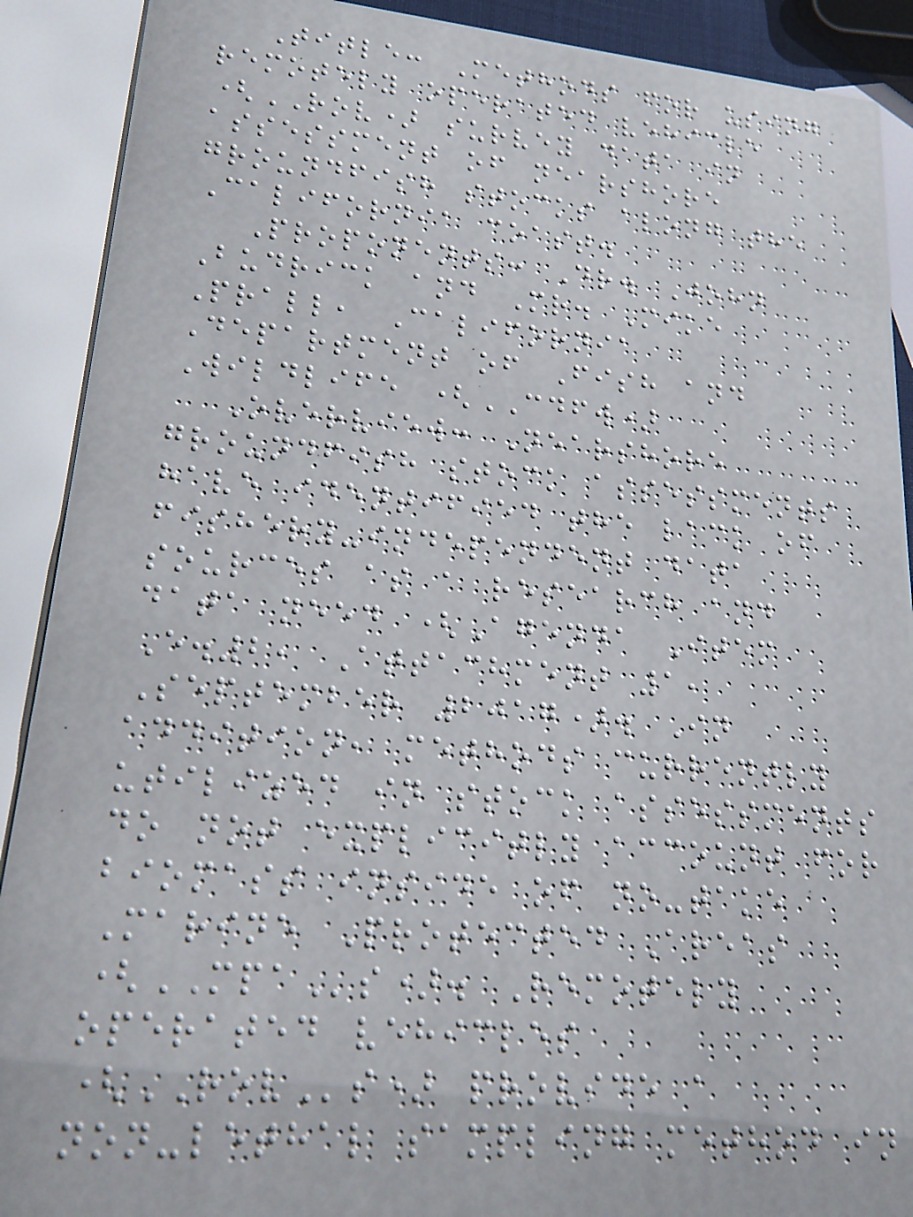Title: Methods for using
remotely operated vehicle
(ROV) survey data in
assessment of nearshore
groundfish stocks along the
California coast.
Proponents: Dr. John
Budrick and Mr. Mike
Prall, California
Department of Fish and
Wildlife (CDFW)
Overview: Nearshore
groundfish stock assessments
have identified the lack of
fishery-independent data
sources as a research and
data need (Agenda Item
E.2, Attachment 1,
September 2017). In
addition, methods currently
utilized in stock assessments
do not explicitly account for
biomass inside of no-take
Marine Protected Areas
(MPAs). Remotely
operated vehicles
(ROVs) provide a
non-lethal sampling method in
